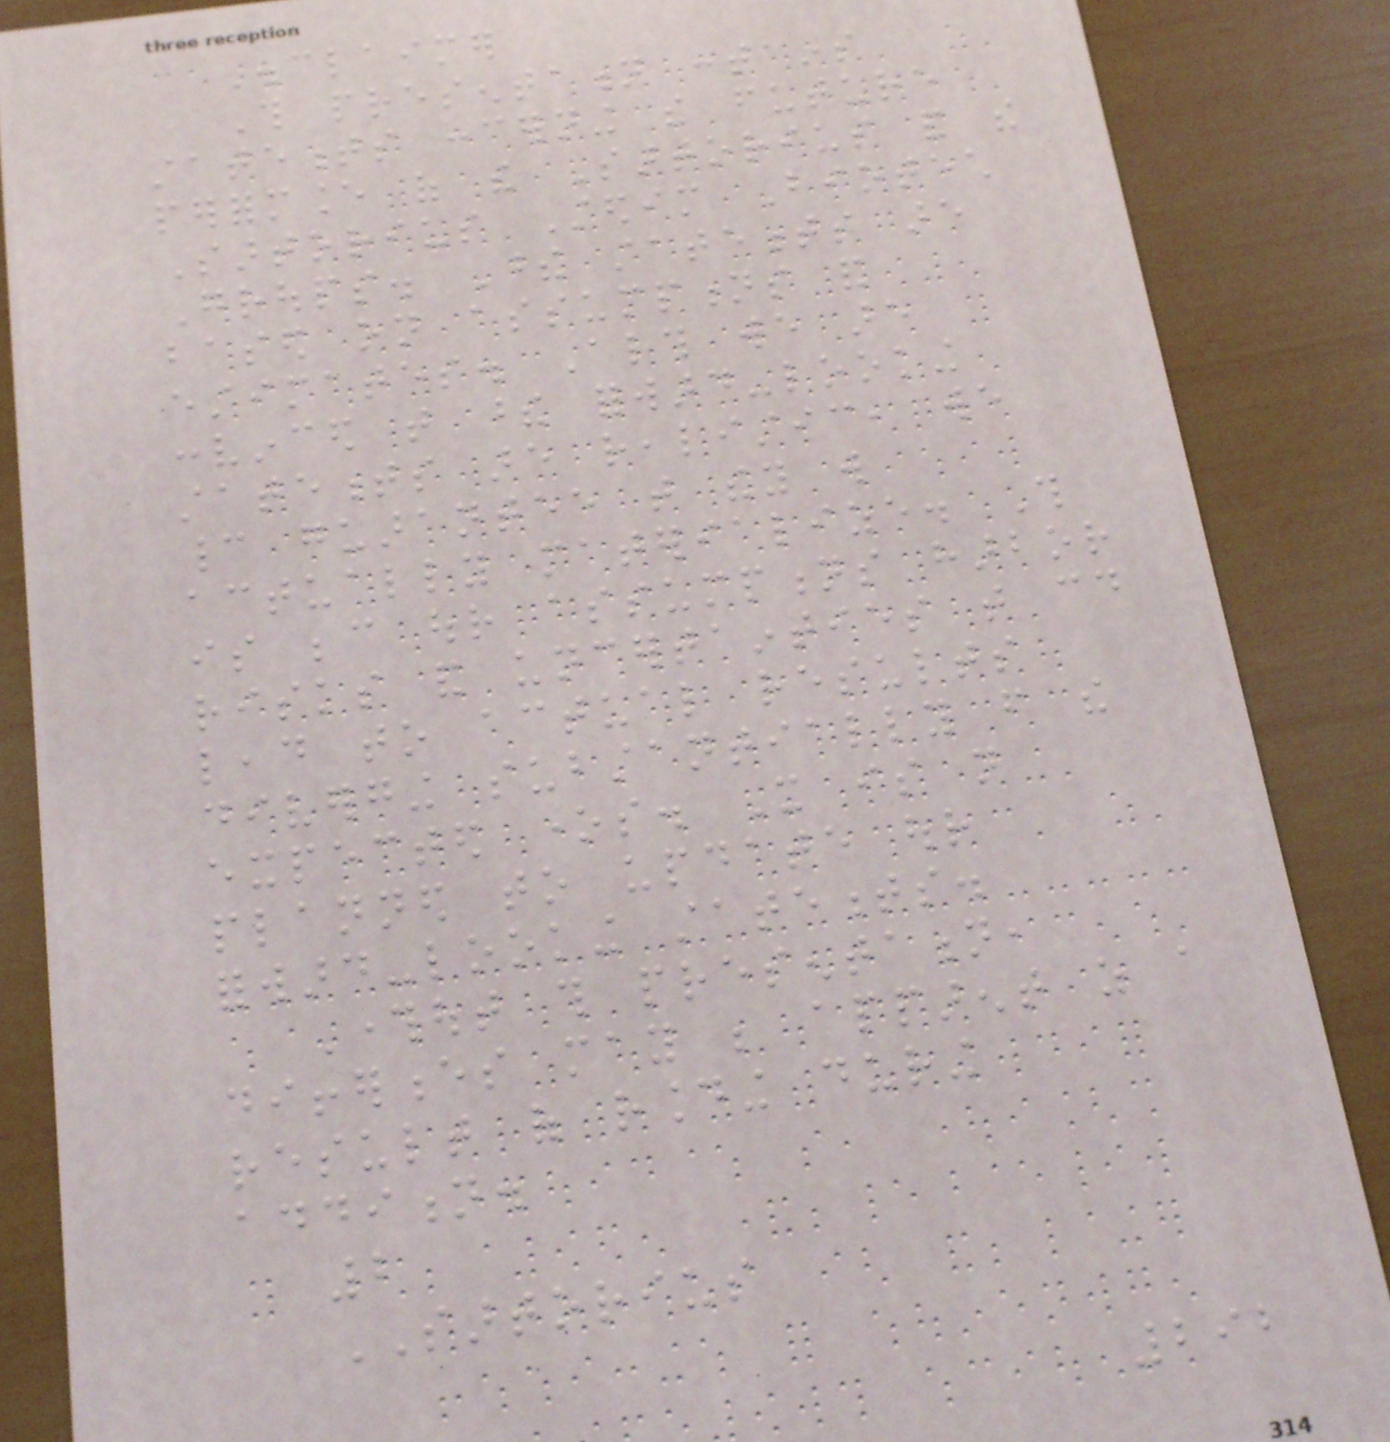Disclaimer
This presentation contains
statements concerning the future
performance of the Sartorius and the
Sartorius Stedim Biotech
Groups. These statements are
based on assumptions and
estimates. Although we are
convinced that these forward-looking
statements are realistic, we
cannot guarantee that they will
actually materialize. This
is because our assumptions harbor
risks and uncertainties that could
lead to actual results
diverging substantially from the
expected ones. It is not
planned to update our
forward-looking statements.
Throughout this presentation,
differences may be apparent as a
result of rounding during
addition.
2
SARTORIUS
292
